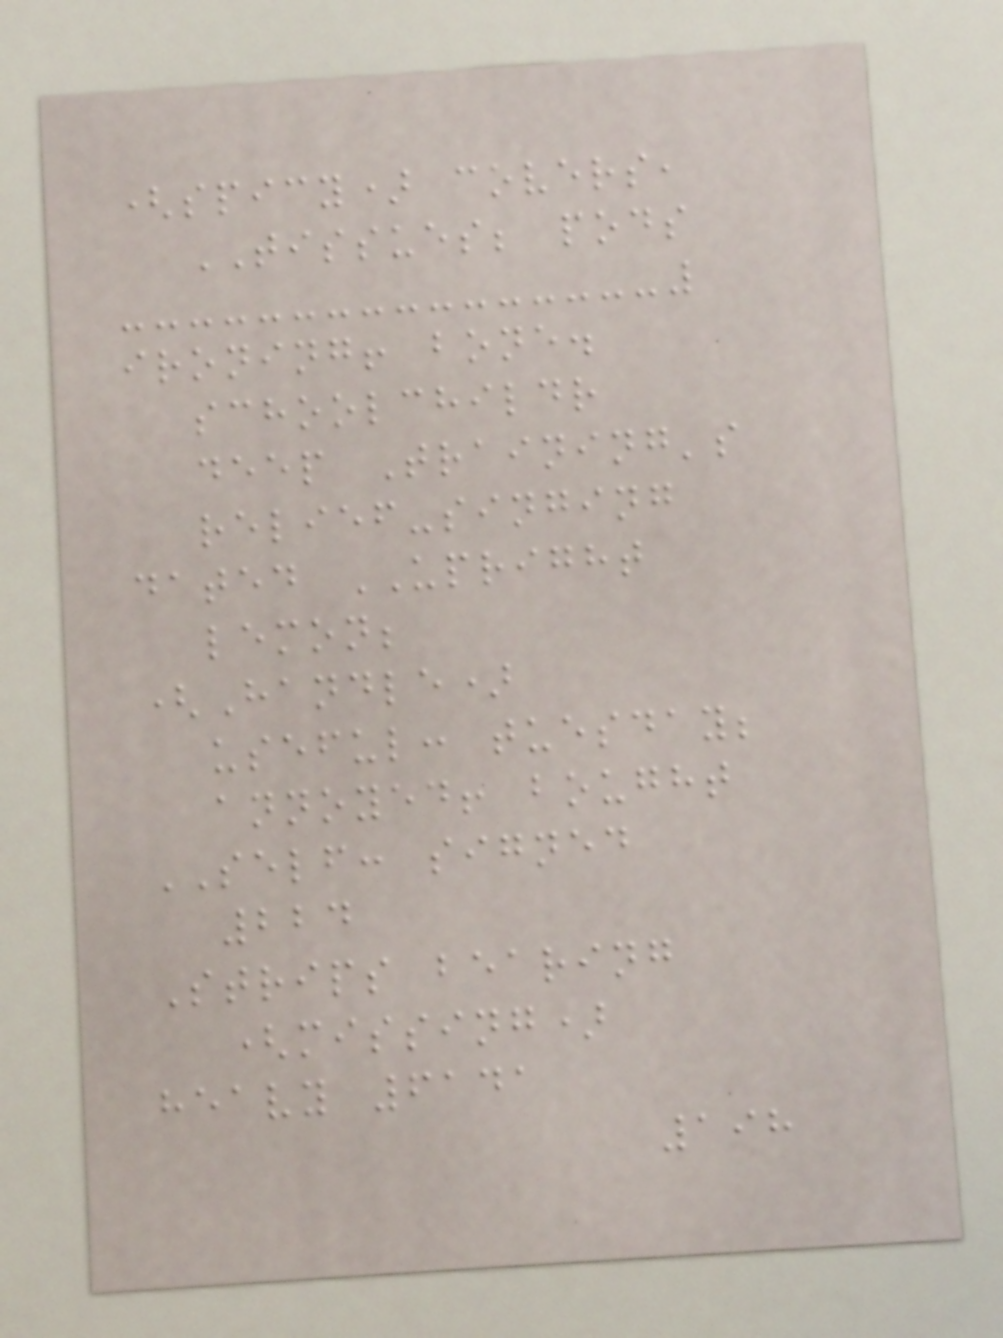(spicy) covers,
TISSUES; pods
ironing! bone.
schoolchildr
deep Training's
relief-singing
dated UPRIGHT
lemon;
(Handle)
useful: tuesday;
annoyed! bought
SELF: signed
224
Strips bearing
(missing)
heavy 6141
198
